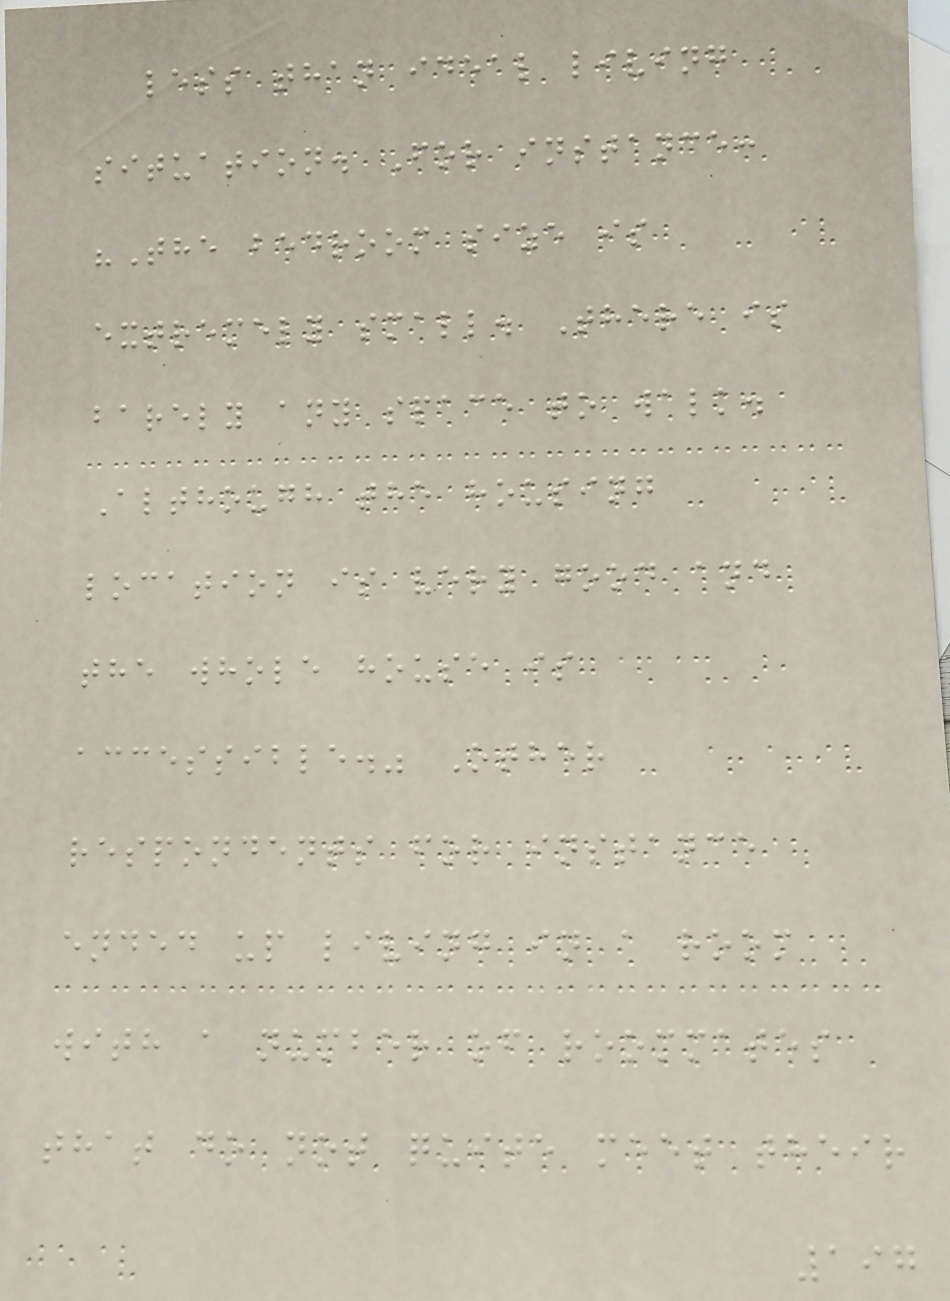less than ideal living
situation. For instance:
"The bedroom size is
extremely small. There is
barely any space to walk.
Although the housing
location is very good and
the whole house is
accessible." Other
respondents for instance
ended up living in a room
with a number of roommates
that do not quite meet their
197
